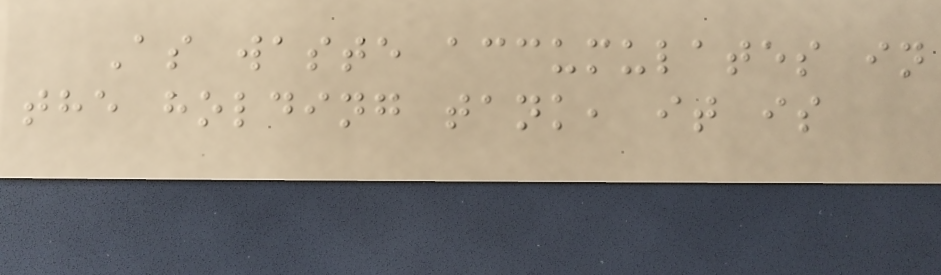As waste accumulates in
the holding tank, it is
